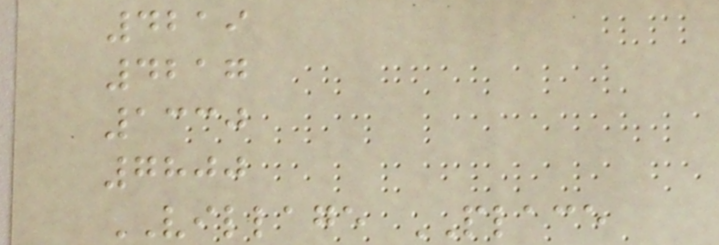4219
4217
1330
7800
VILLAGE PLACE
